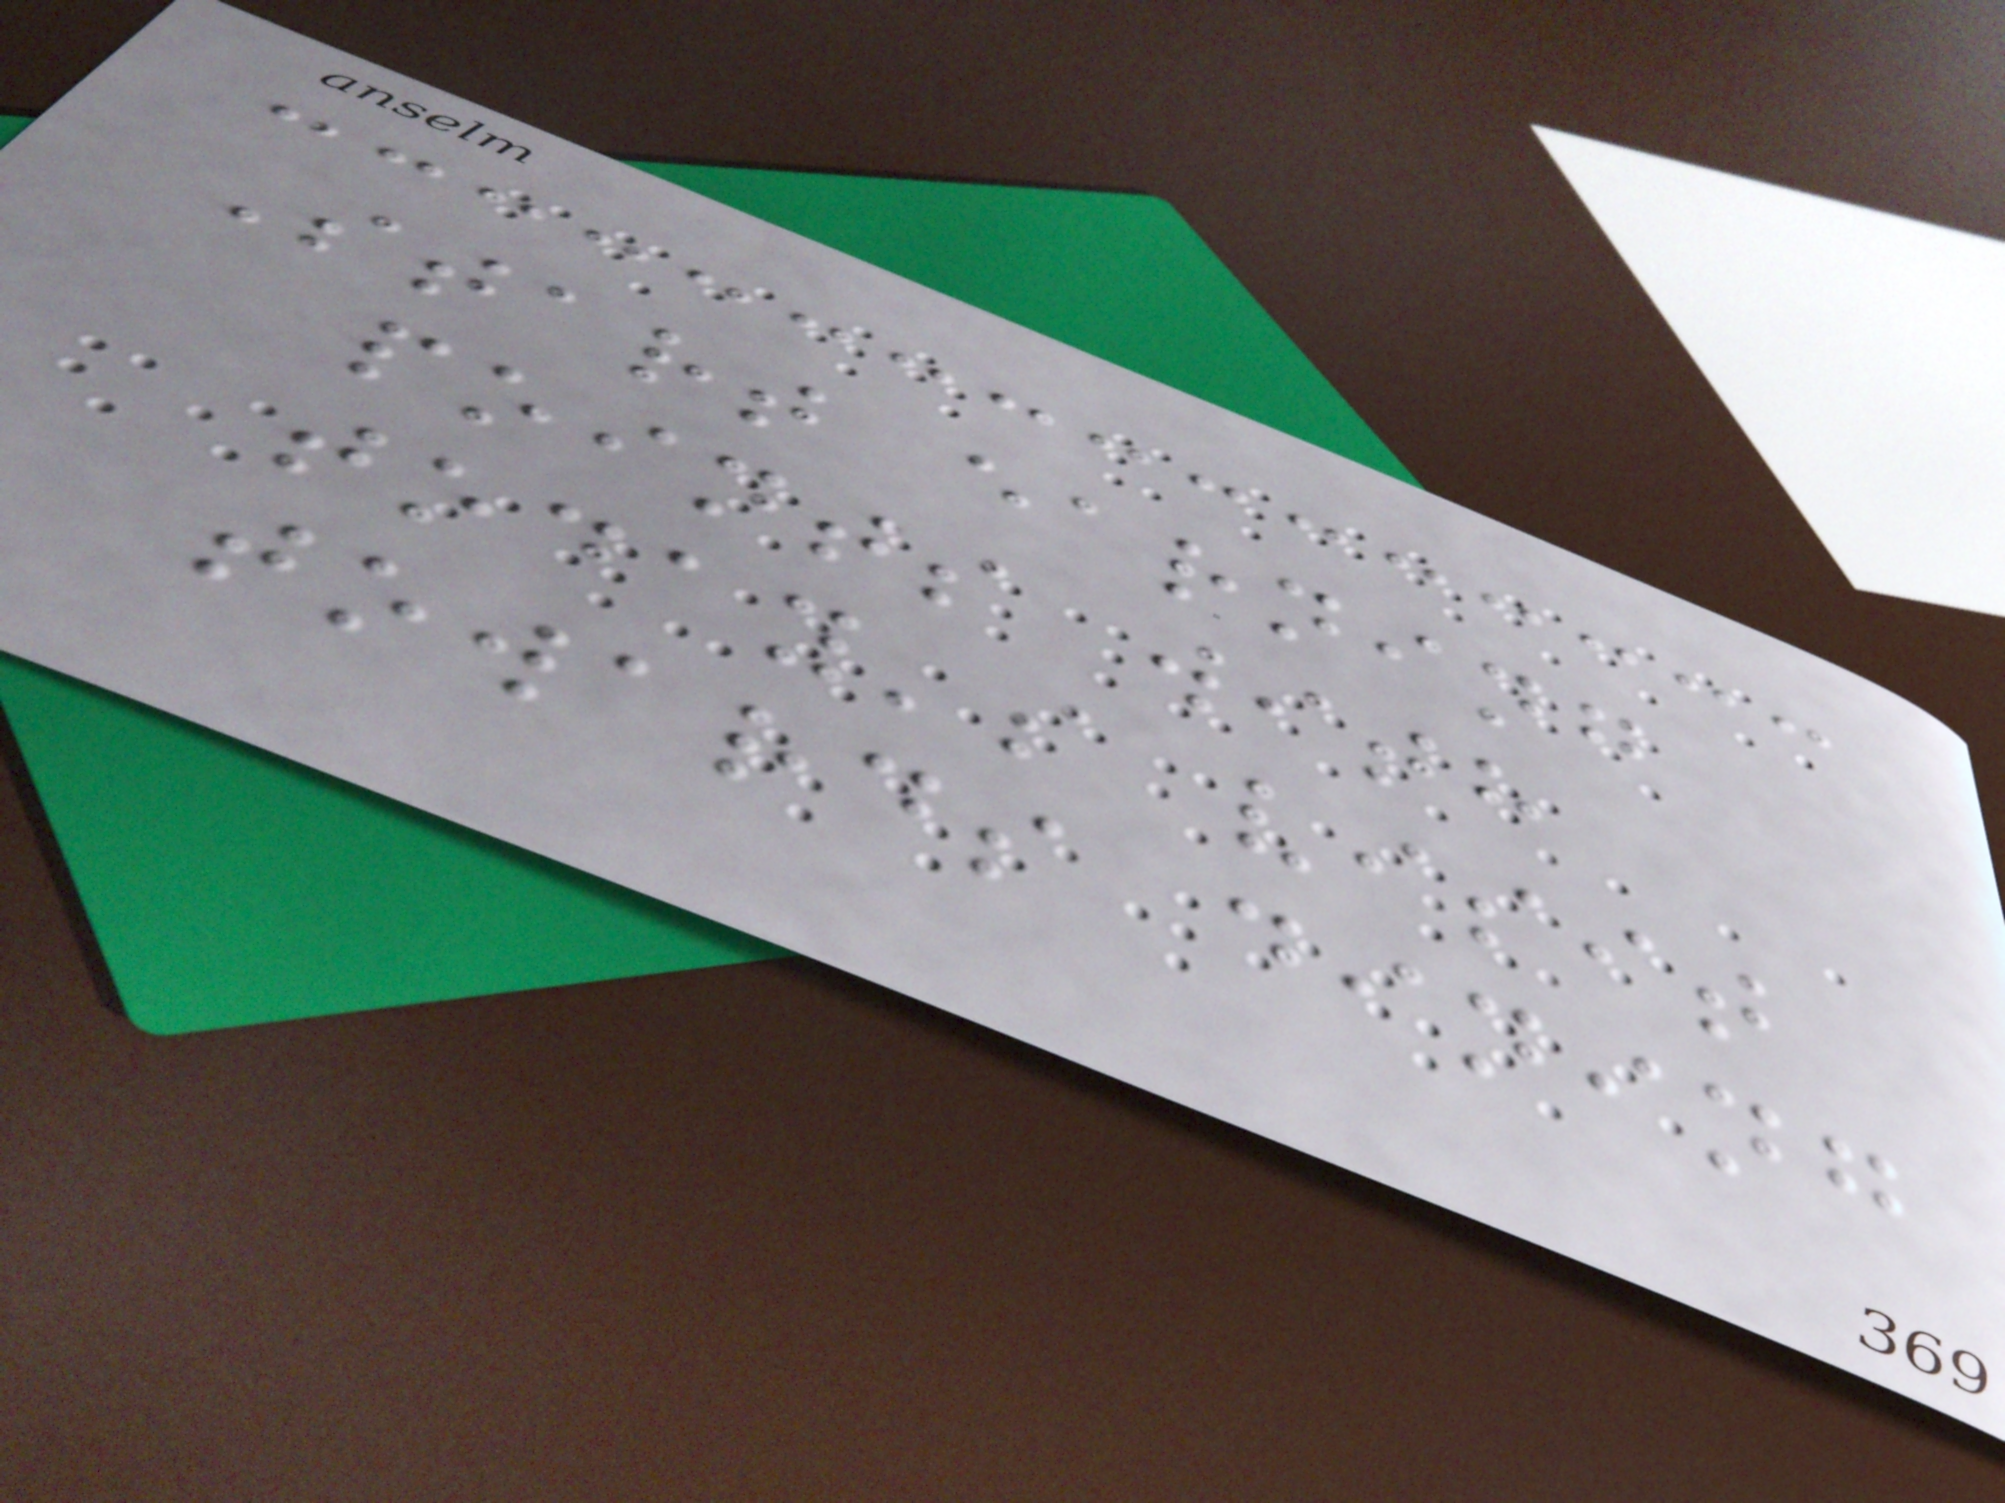Start earning
points with
today's visit
towards dining
